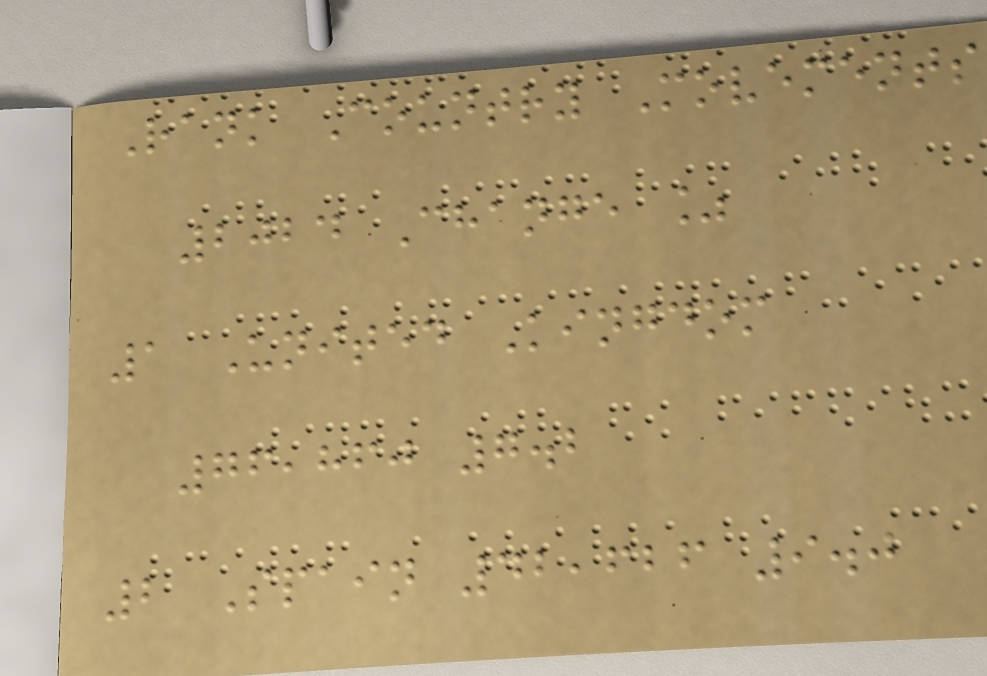Rank Country Movements
2024 Change %
1 United Kingdom
76,860 7.2
2 Spain 42,626 9.0
